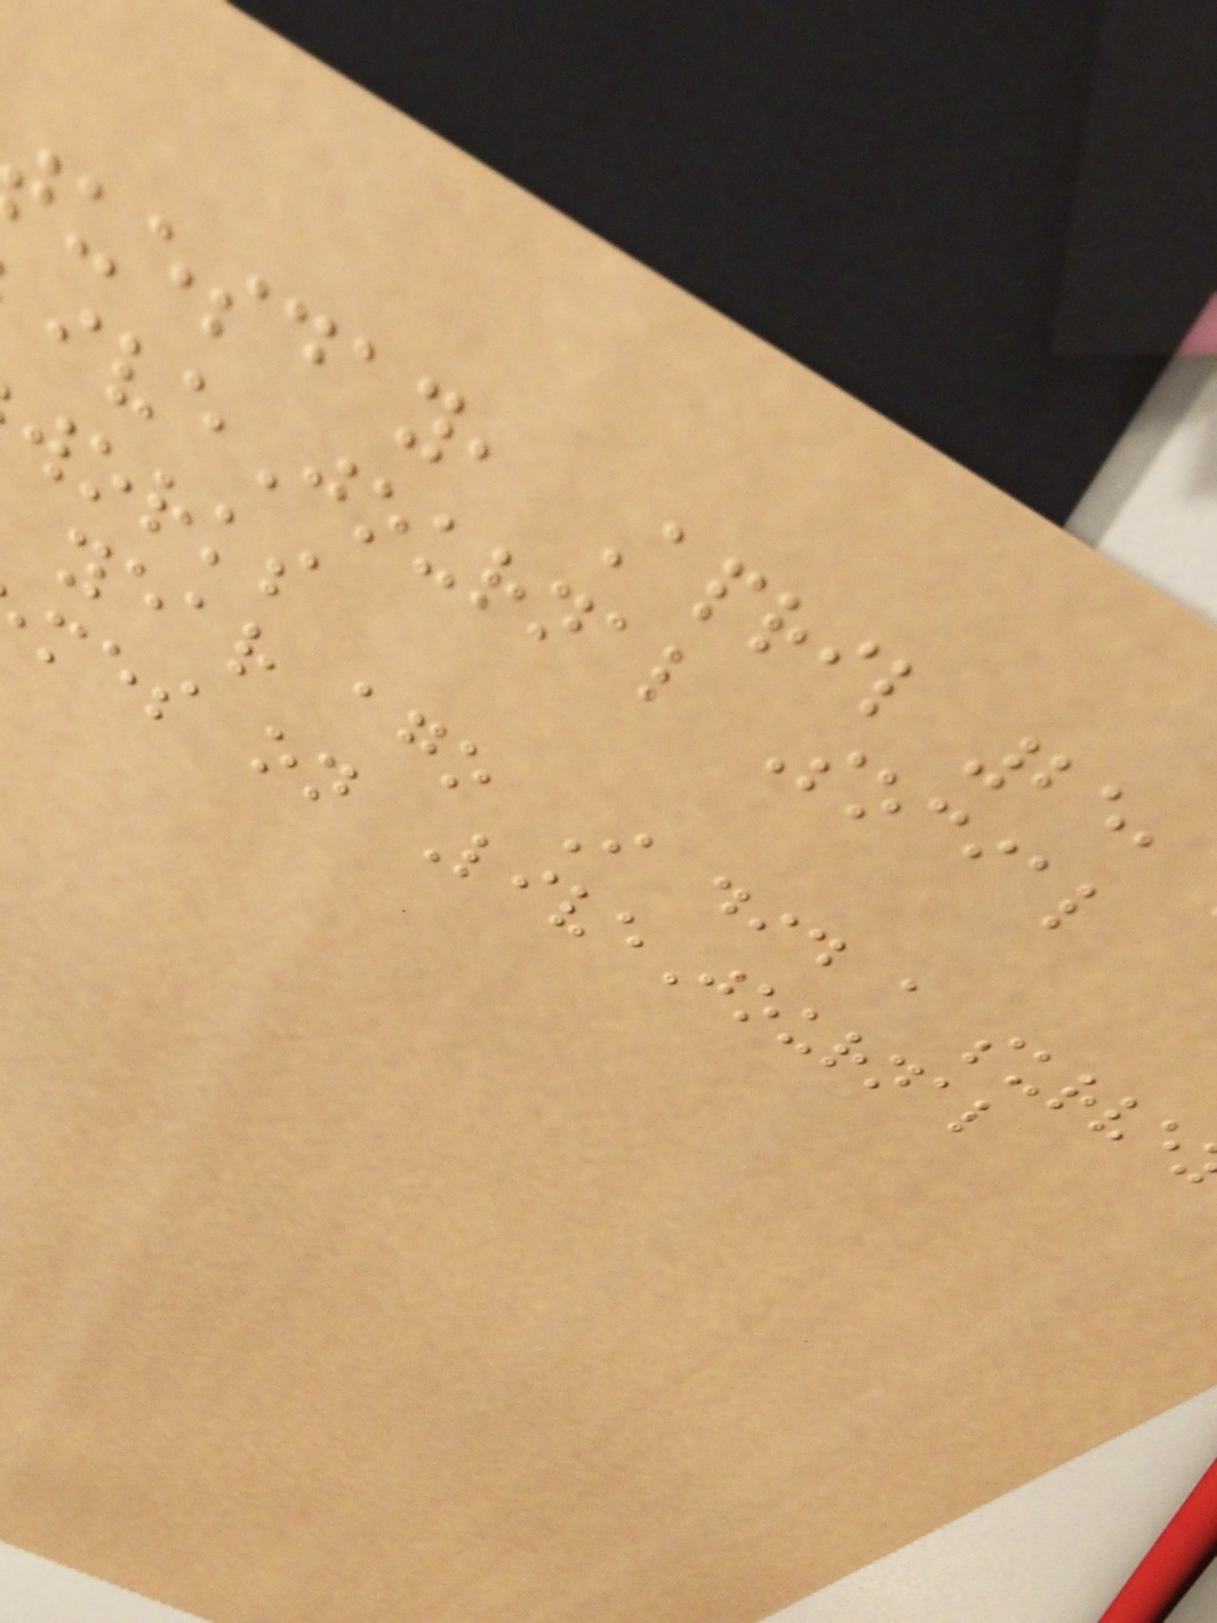uesday, April 25,
iveJournal Social
works
year ago I did a surve
mes on LiveJournal
